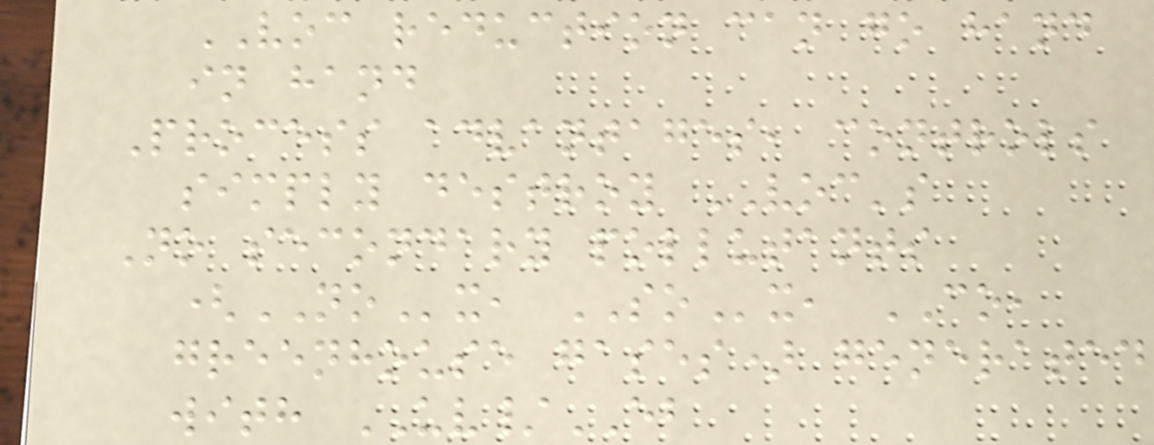VOC reduction can go hand
in hand
Process advantages, controls
simply destroy VOC's
No secondary pollutants
(NOx, SOx, CO,
greenhouse gases) generated
with UV/EB
